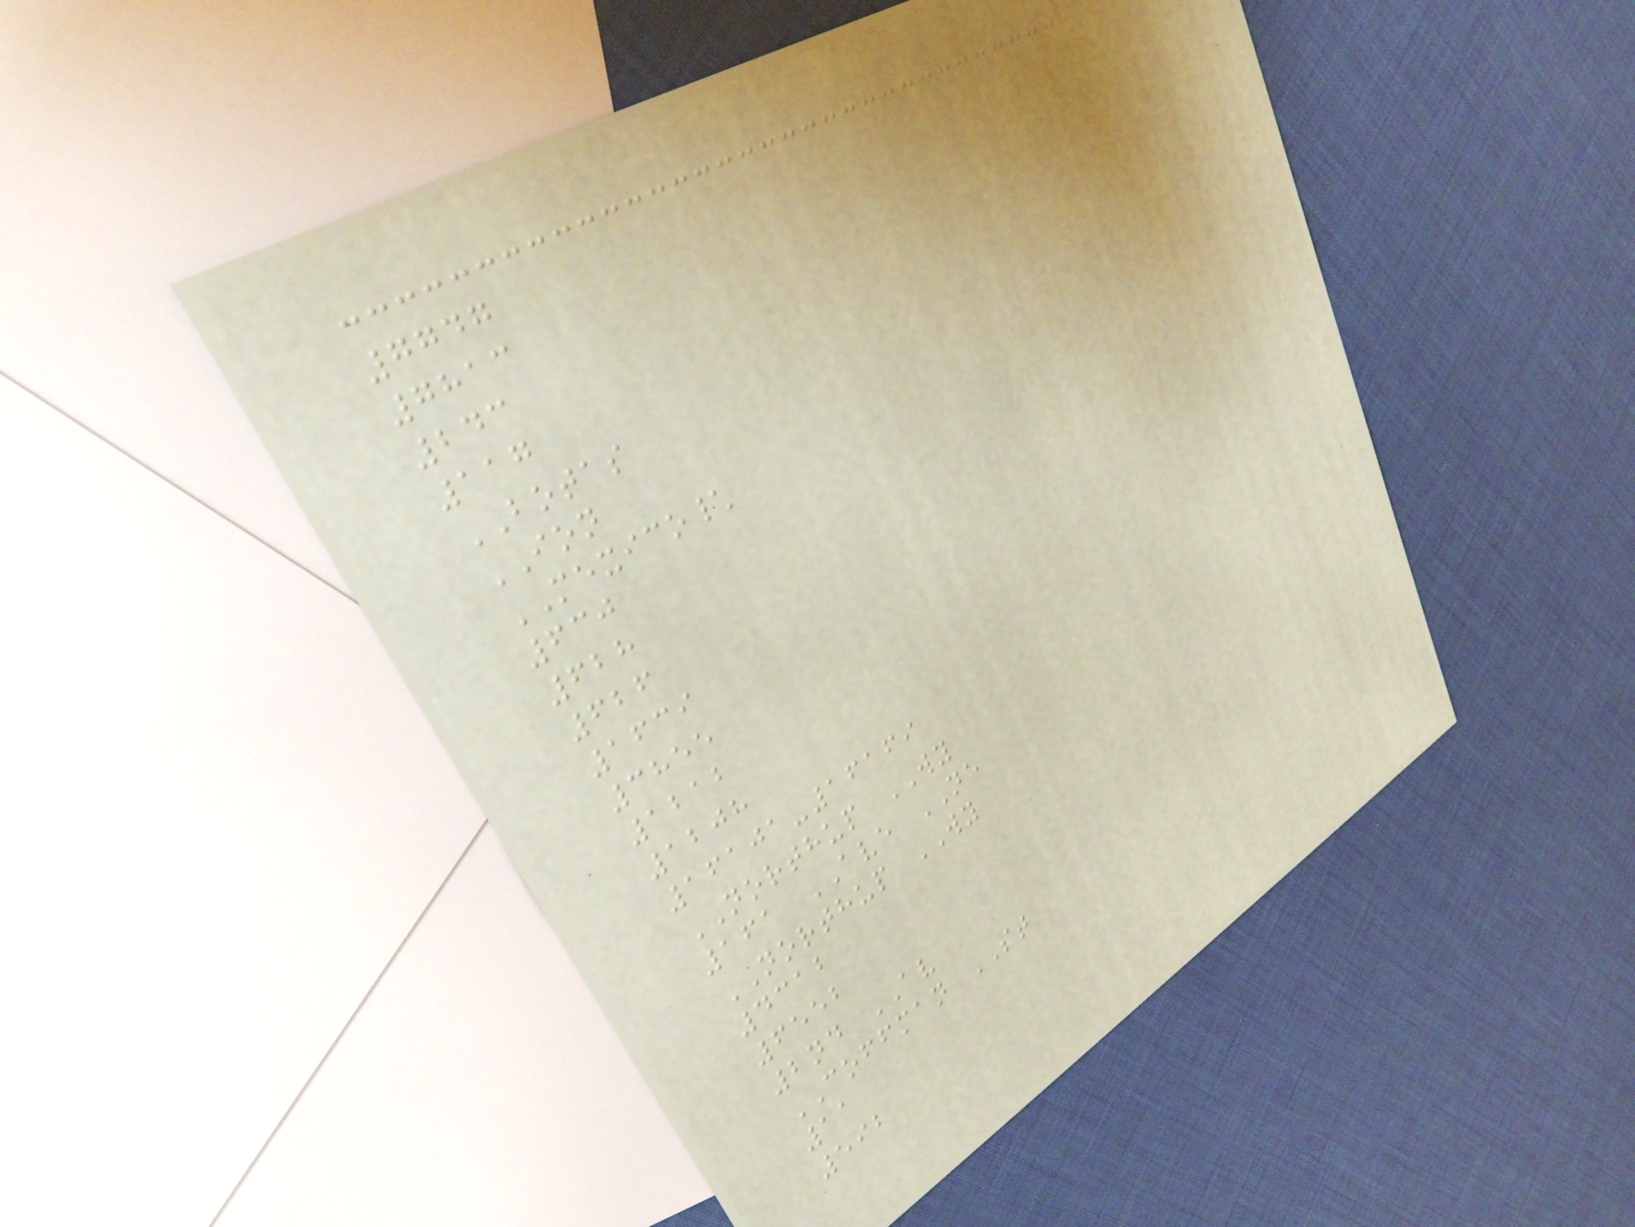7747
7813
243
117
BOTAS
ION
MEXICO\
630
628
626
1639
3855
1212
1208
16101-16169
NORTHUP WY
161 AVE NE
NORTHUP WY
4312
6552
2nd AV
COFFMAN ST
11
592
